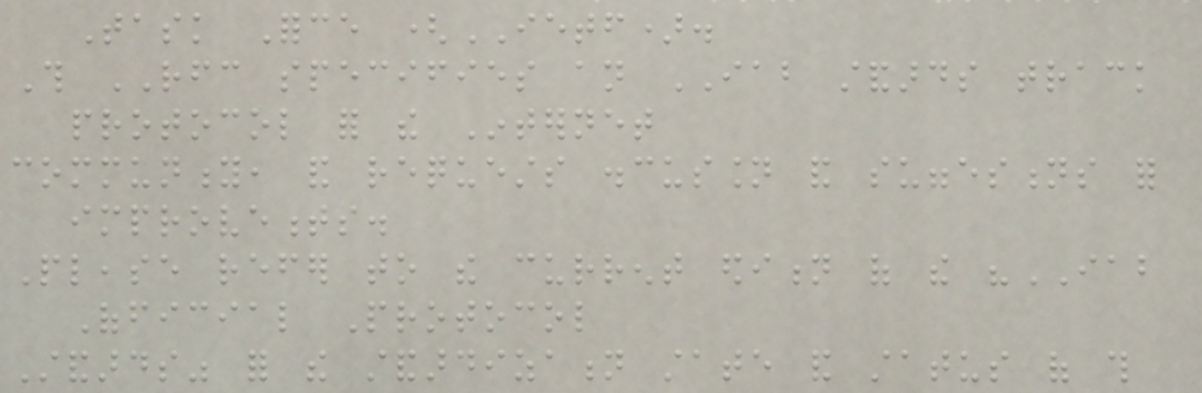Task Force (IETF).
This RFC specifies an IAB standards track
protocol for the Internet
community, and requests discussion and suggestions for
improvements.
Please refer to the current edition of the "IAB
Official Protocol
Standards" for the standardization state and status of this
